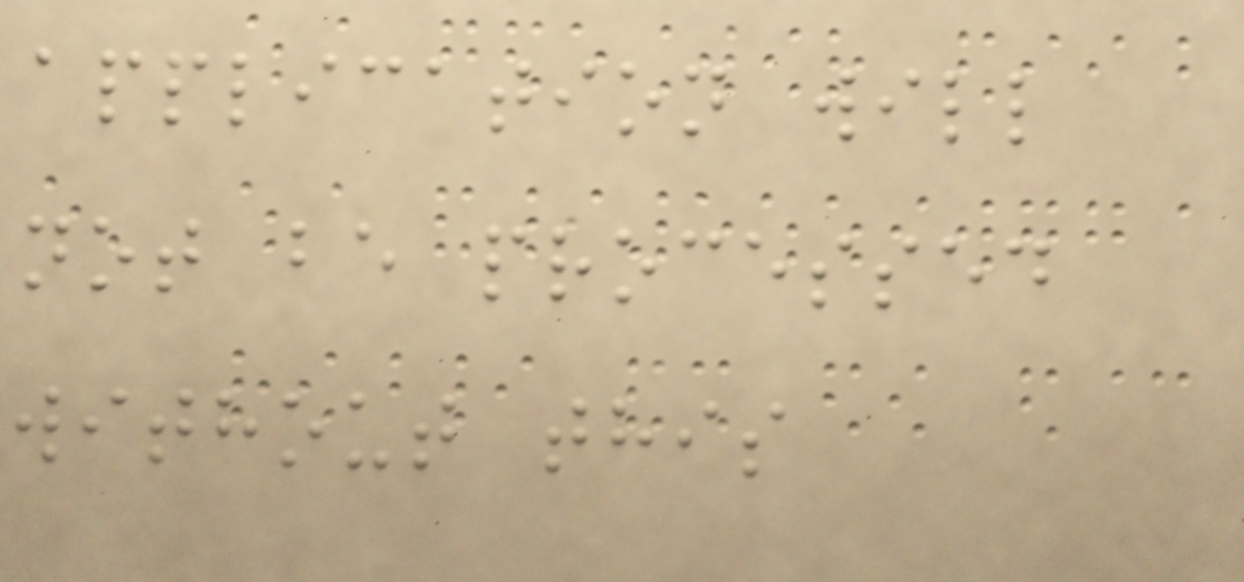application will
not be processed
without this
